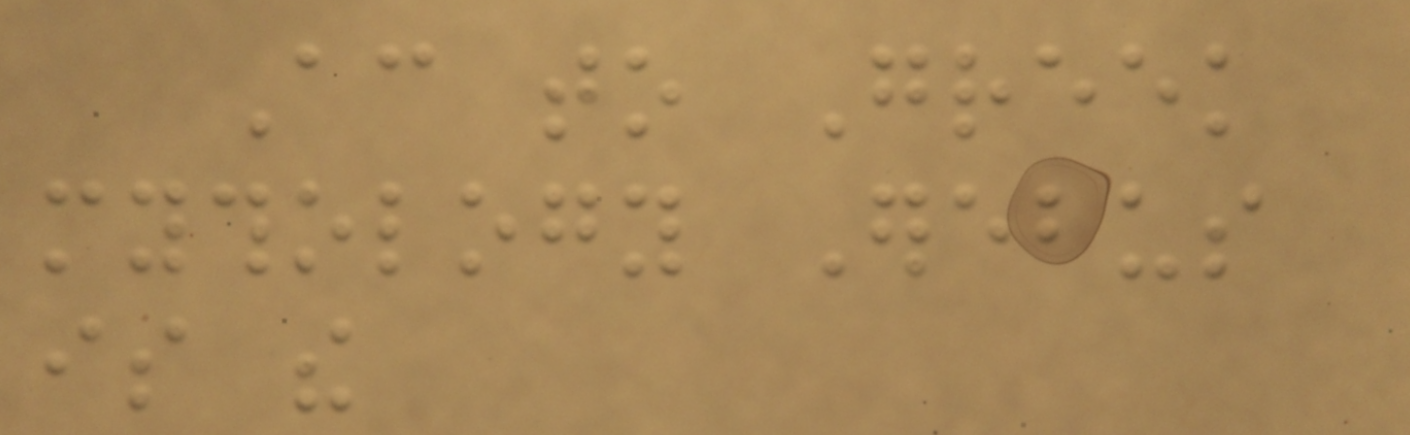According to Greek
mythology Erebus
is the
